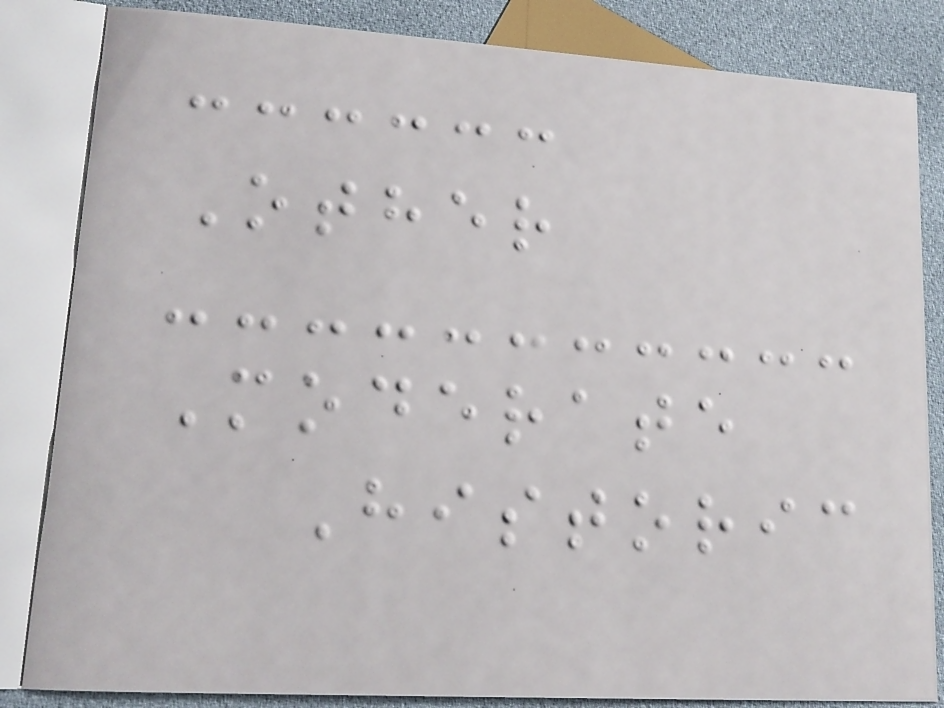Other
Moderate
Historic
